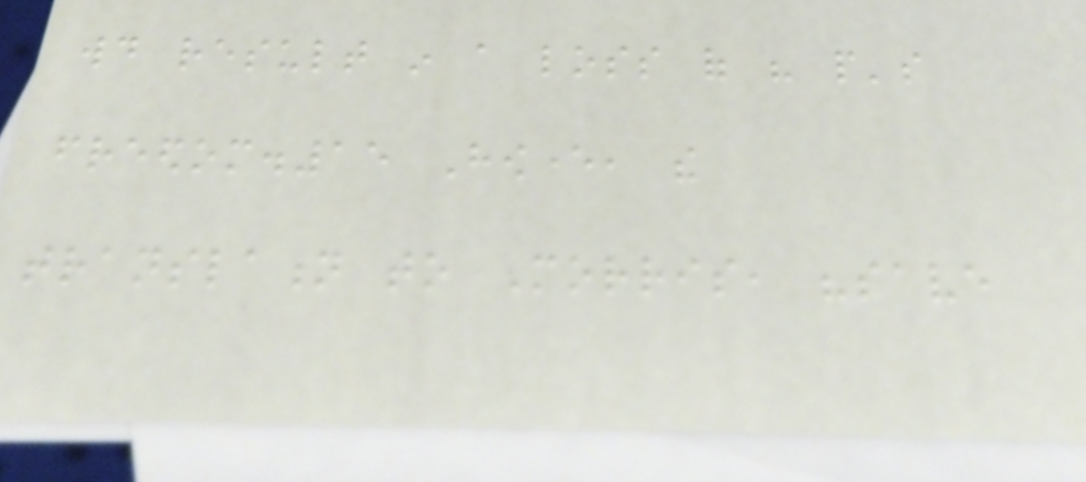would result in a loss of his people's
freedom.15 However, the
translation to Morris, "save
